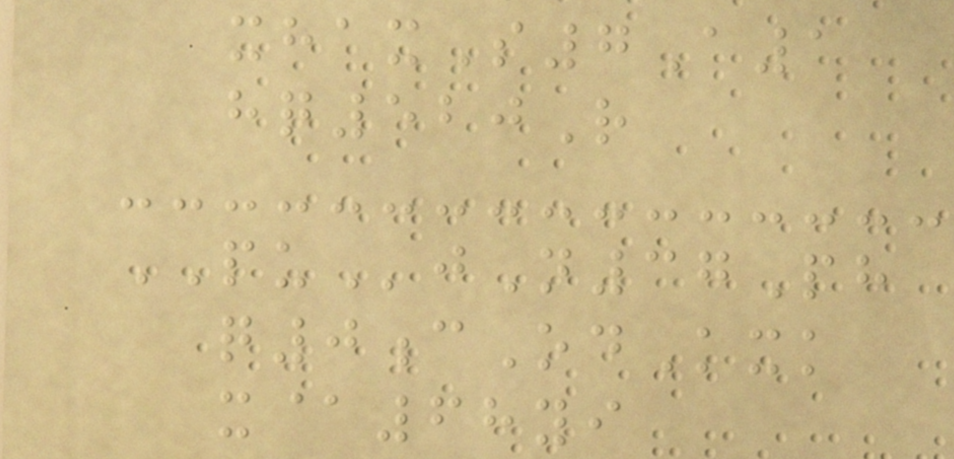xhaxS7A1
hq520R
PUjN37Ph
q0cOdKxk
x@68yi
